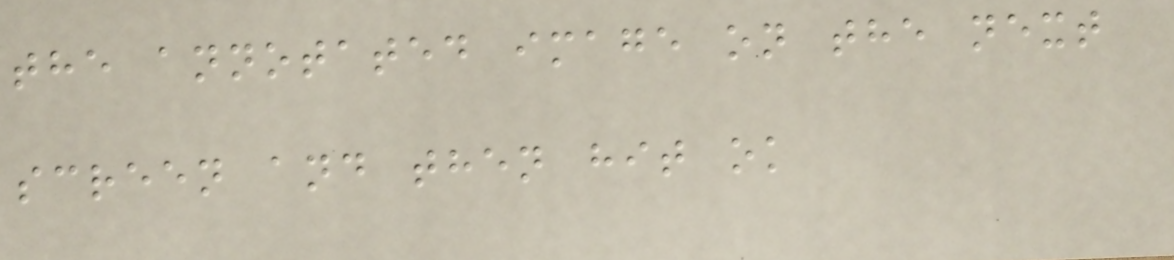the annotated image on the next
screen and then hit ok
